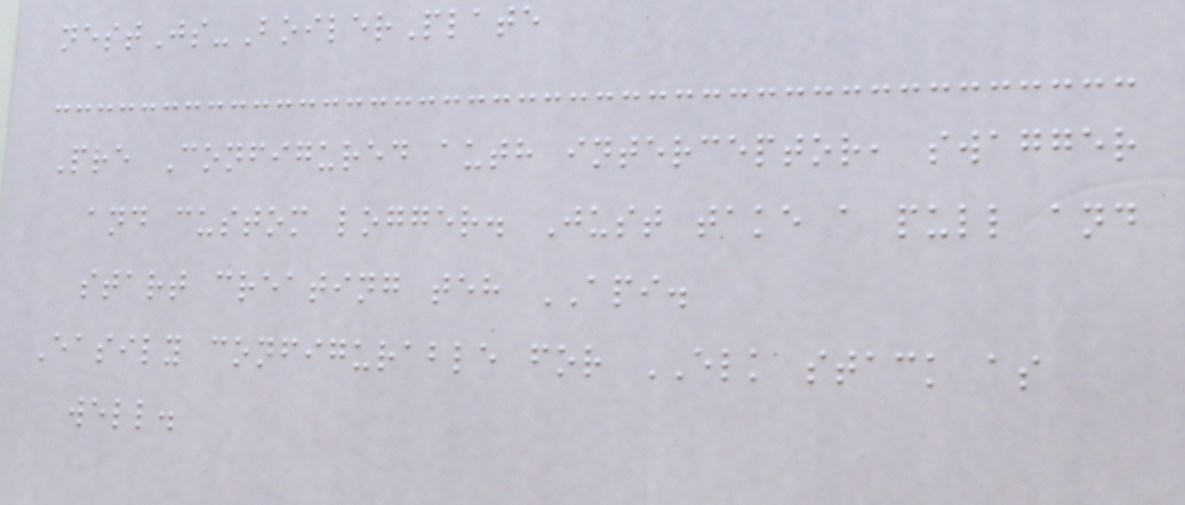nestJs-BoilerPlate
Pre Configured auth interceptor, swagger
and custom logger. Just take a pull and
start creating teh API.
Easily configurable for ELK stack as
well.
